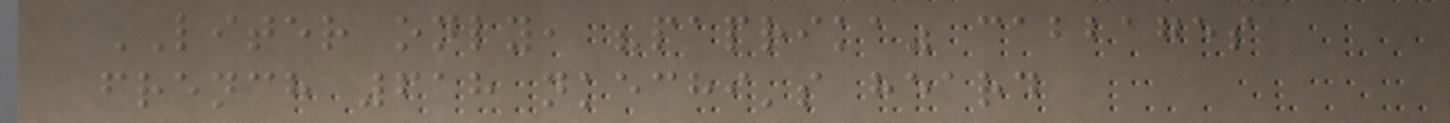LITER only, "paprika" cabbages
french 618 nkechi's heard
